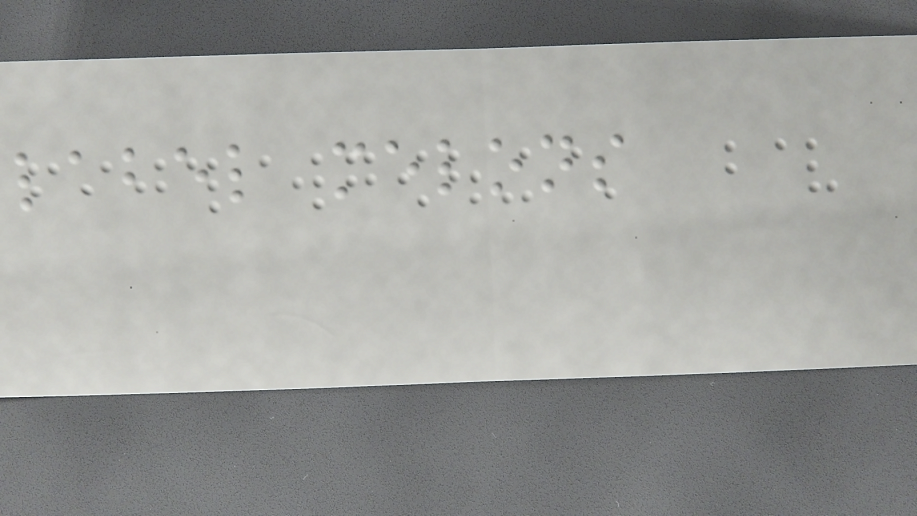label melons
